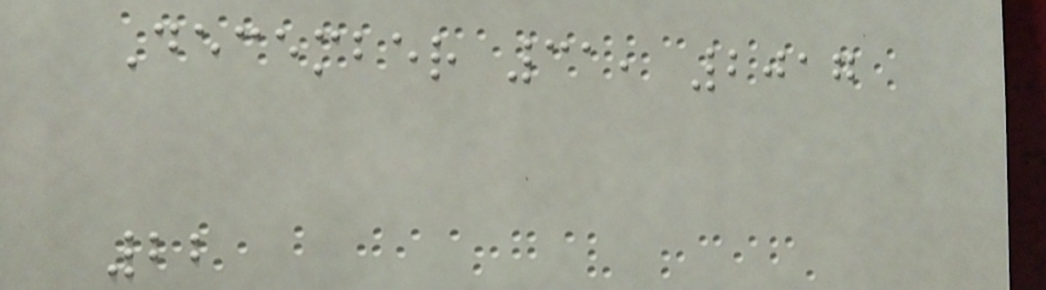December 31, 2017
22
